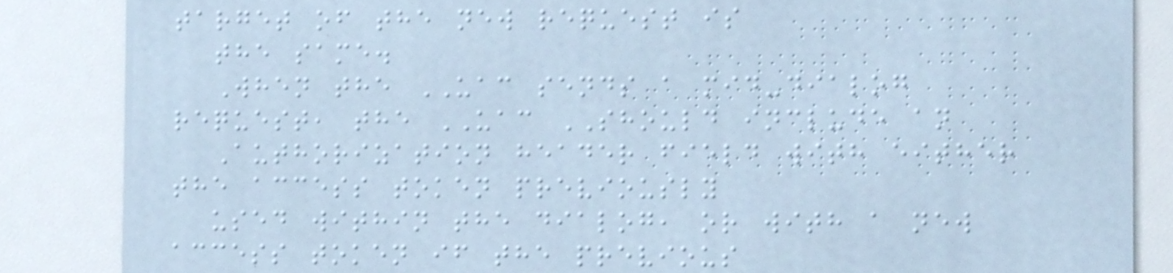target of the new request is
the same.
When the UAC sends a mid-dialog
request, the UAC SHOULD include an
Authorization header field with either
the access token previously
used within the dialog, or with a new
access token if the previous
